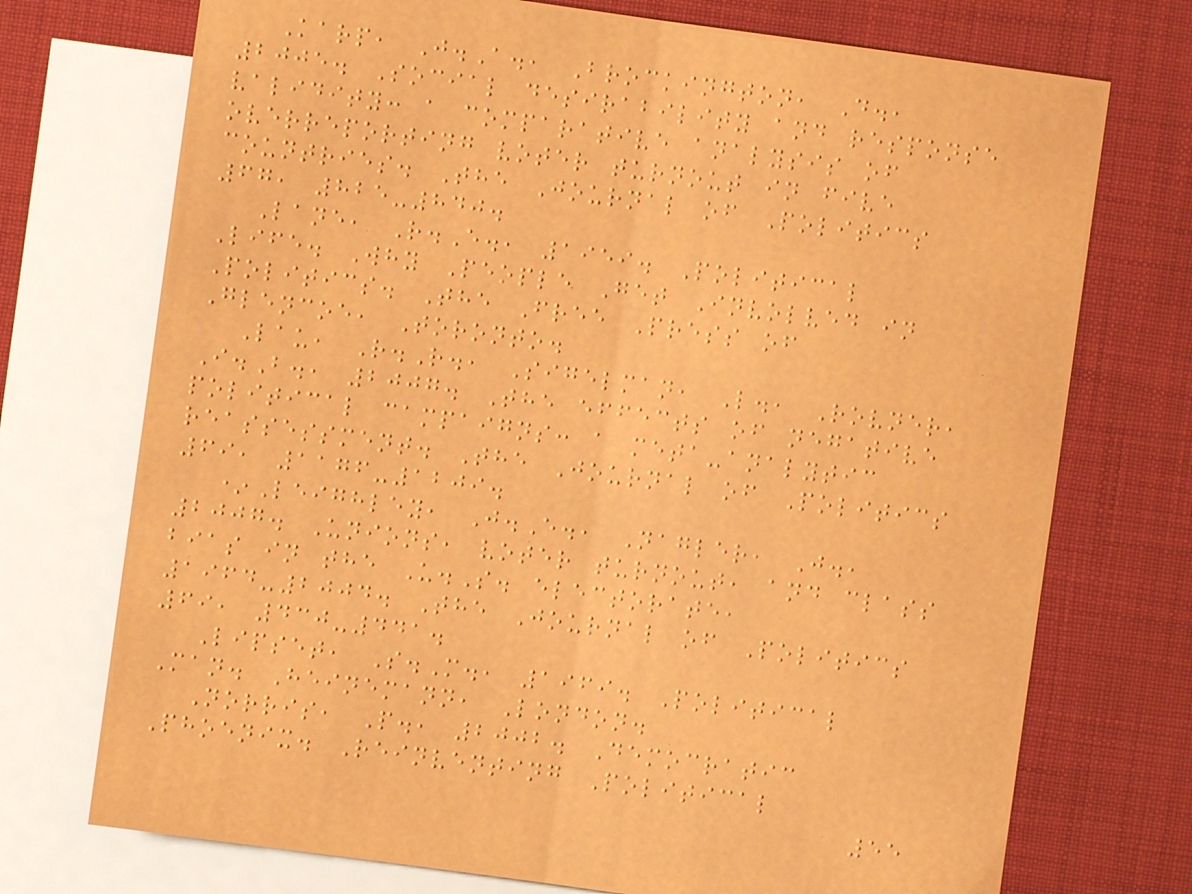Karp, J.A., Brockington, D.,
2005. Social desirability and response
validity: a comparative analysis of
overreporting voter turnout in five
countries. The Journal of Politics
67, 825-840.
Lane, R.E., 1959. Political
Life. Why People Get Involved in
Politics. The Free Press of
Glencoe, Toronto.
Lau, R.R., Sigelman, L., Rovner,
I.B., 2007. The effects of negative
political campaigns: a meta-analytic
reassessment. The Journal of Politics
69, 1176-1209.
*Leighley, J.E., Nagler, J.,
2007. Unions, voter turnout, and class
bias in the U.S. electorate,
1964-2004. The Journal of Politics
69, 430-441.
Lipset, S.M., 1969. Political
Man. Heinemann, London.
Norris, P., 2002. Democratic
Phoenix. Reinventing Political
55
